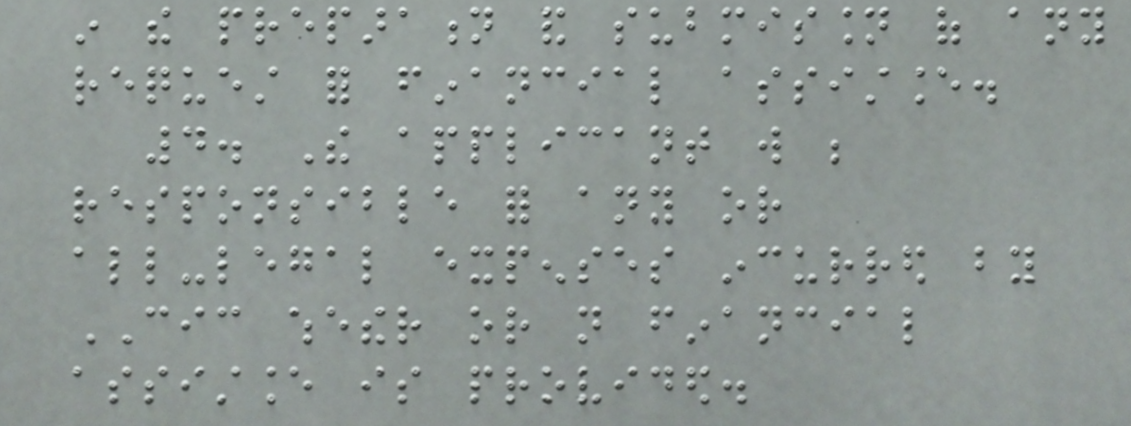in the preparation and submission of any
request for financial assistance.
4. The applicant will be
responsible for any or
all-legal expenses incurred by
CIC whether or not financial
assistance is provided.
